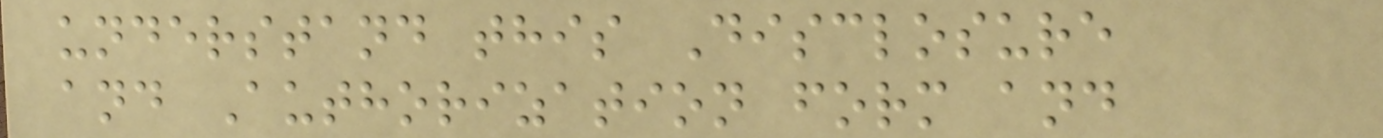understand this Disclosure
and Authorization form and
